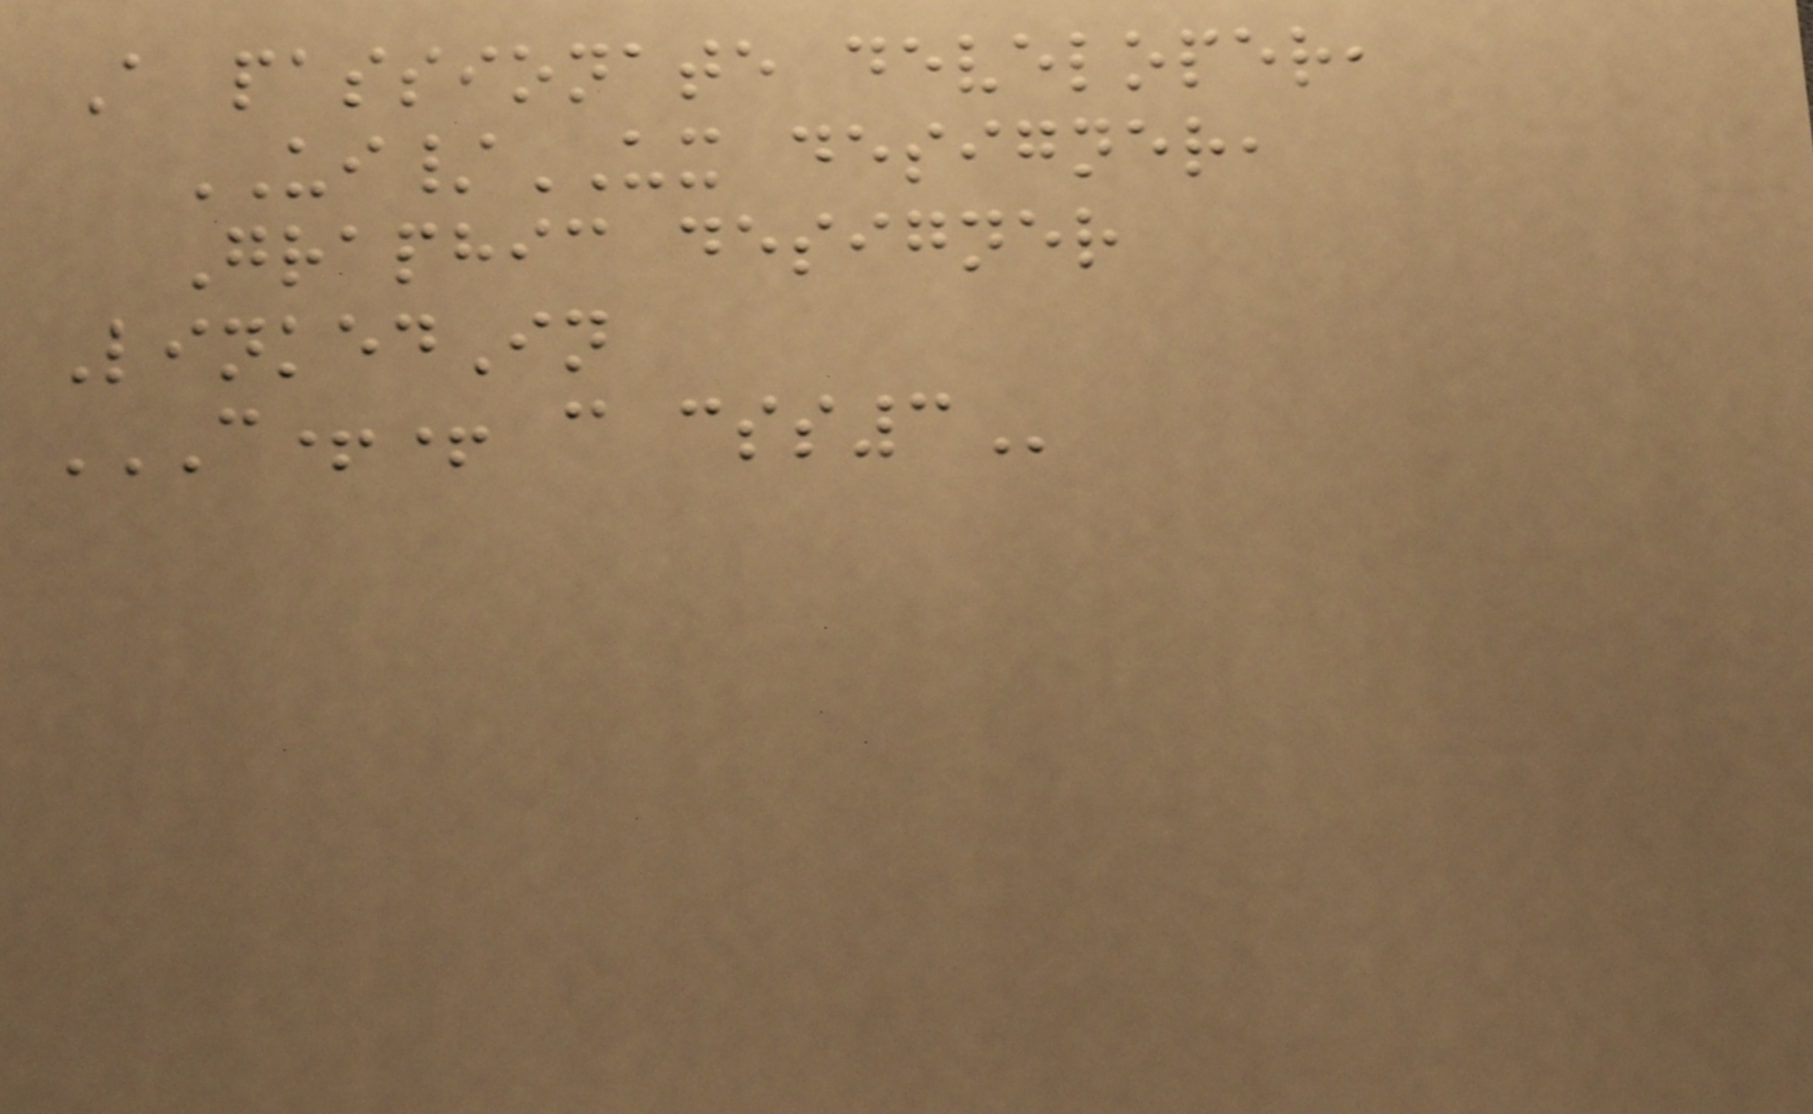A passionate developer,
UI/UX designer,
Graphic designer
LinkedIn
C++ C CSS3
